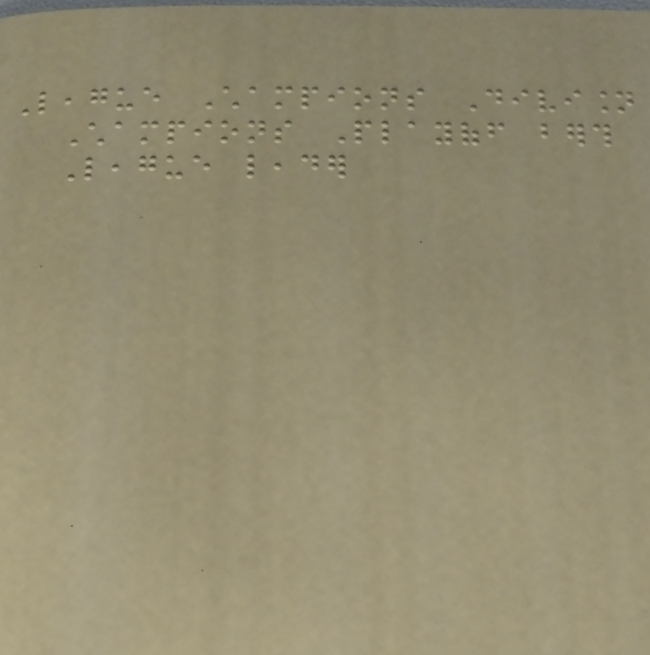League Champions Division
Champions Playoff berth
League leader
